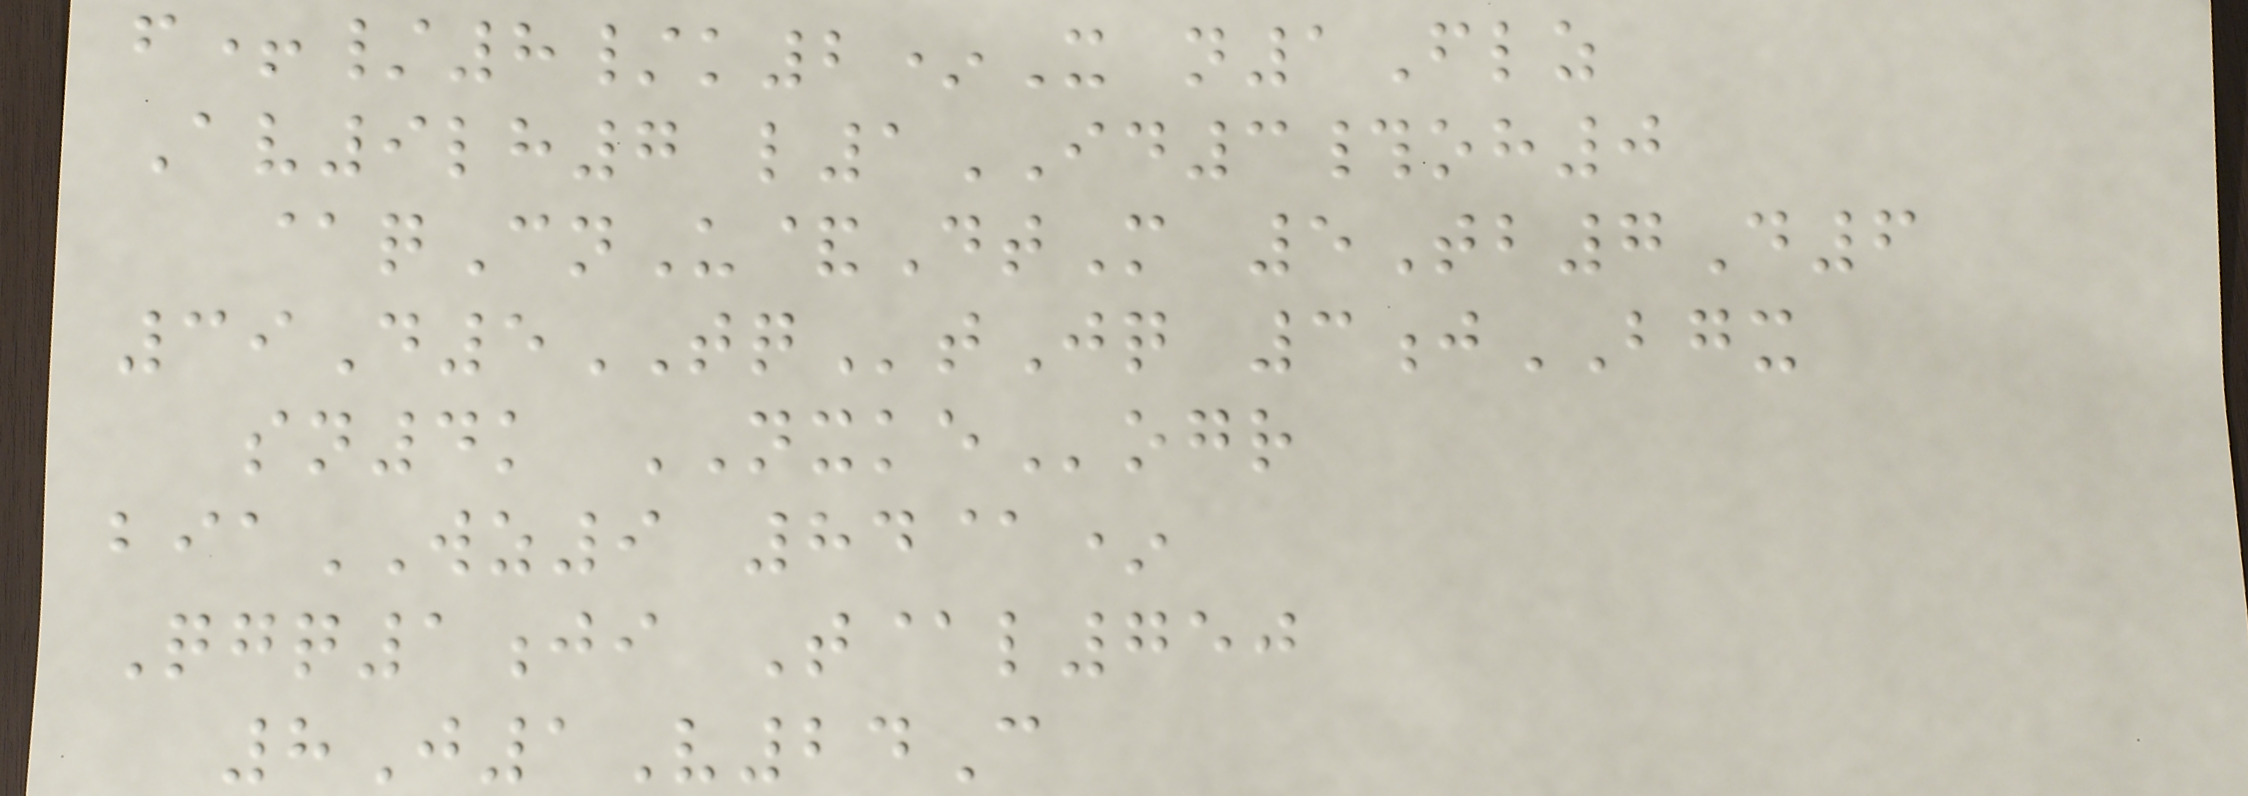f+/8/k2*X n1Flz
Av9lh7 l1ID3#oh0
@qCnU&DtM 5Tb7D6
39D5TQtJq 3jBGX
sn4k NXKEogr
biaWZ9 84@*
Qgq1ji T@l750
8J1V24C
